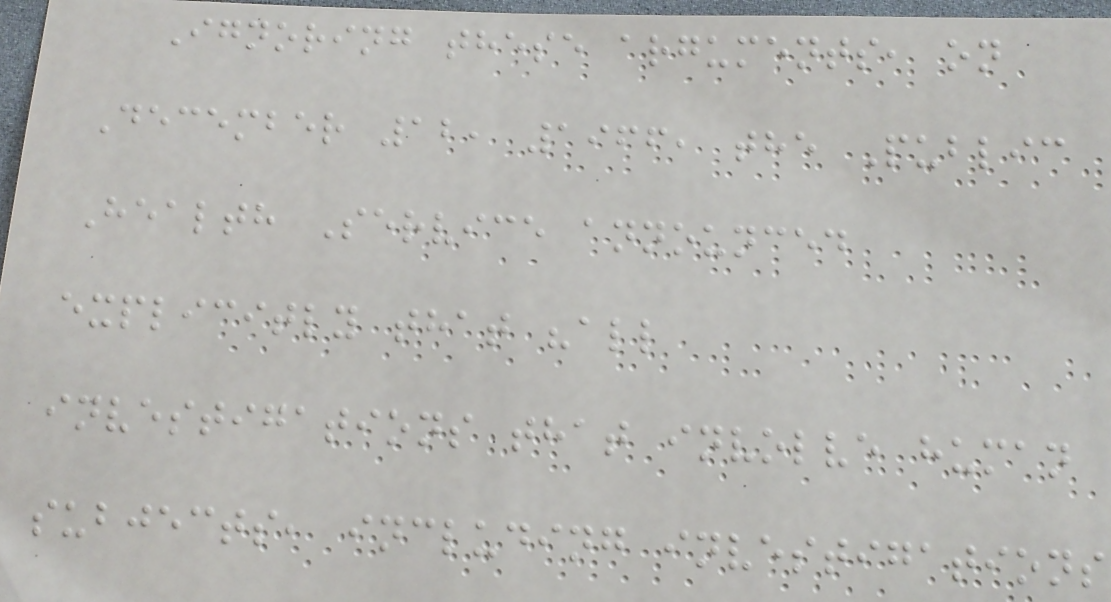Ignoring these arguments, on
December 12, 1966, the Public
Health Service announced
explicitly that "all
investigations that involve human
subjects, including investigations
